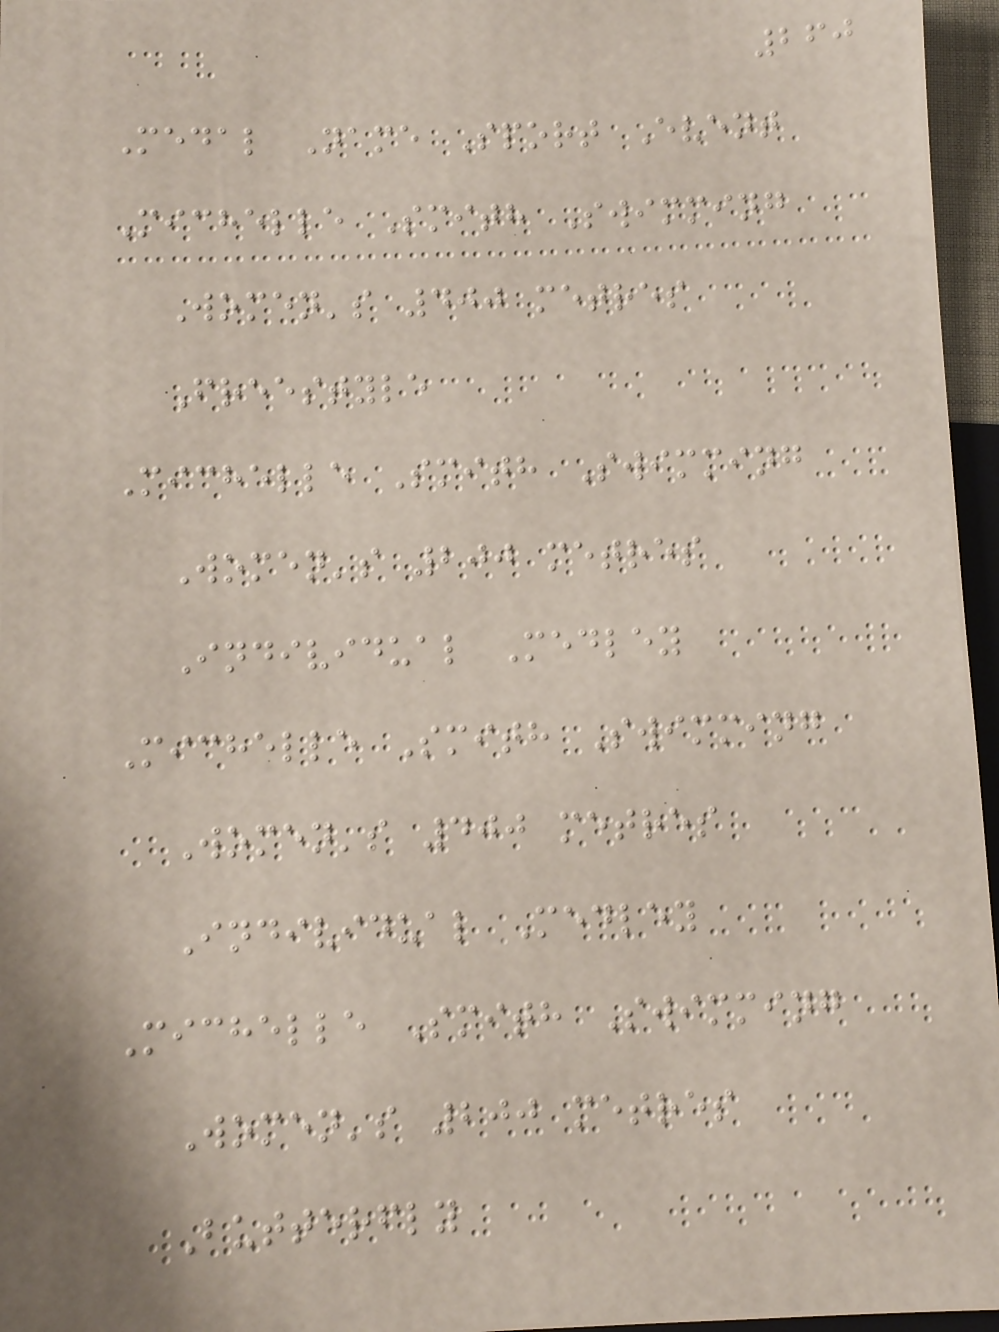260
Medal Name Sport Event
Michelle Smith Swimming
Women's 400 metres
Freestyle
Michelle Smith Swimming
Women's 200 metres
Individual Medley
Michelle Smith Swimming
Women's 400 metres
Individual Medley
Michelle Smith Swimming
Women's 200 metres
Butterfly
